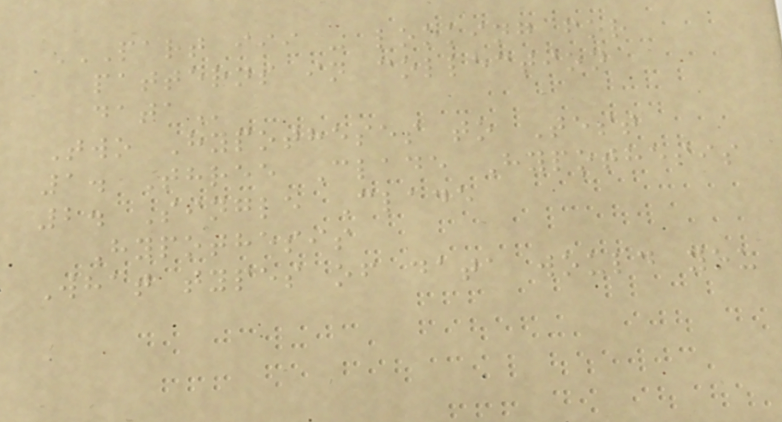PART III - LOOKING FOR
PATTERNS IN COLLECTION
DATA
Two Hypotheses to Test
1. Three Clade Hypothesis
2. Single Clade
Hypothesis
What types of data would you
